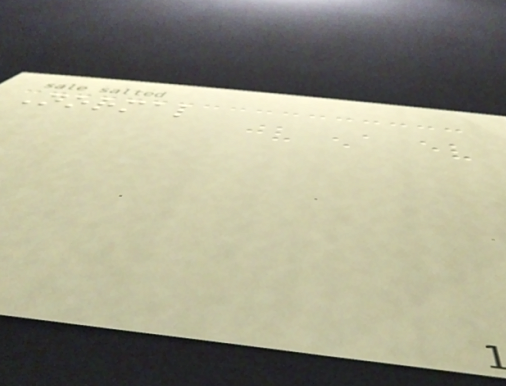Normal
